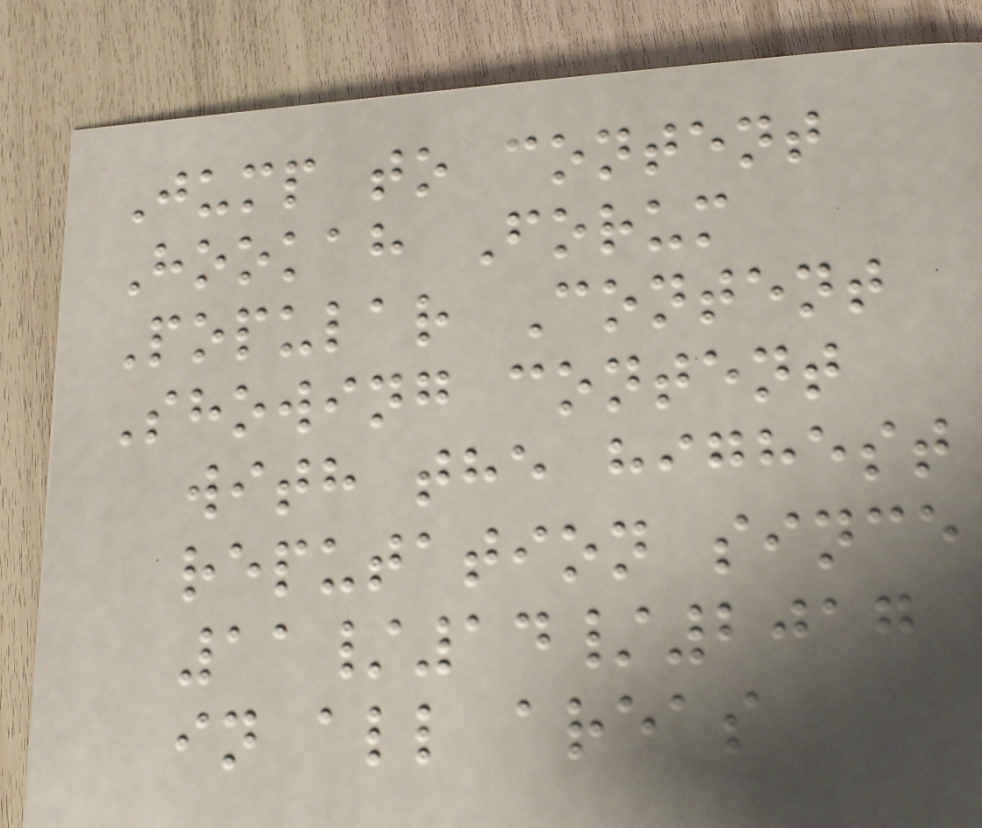Jump to content
Hookah Forum
Popular Content
Showing content
with the highest
reputation since
11/14/2017
in all areas
